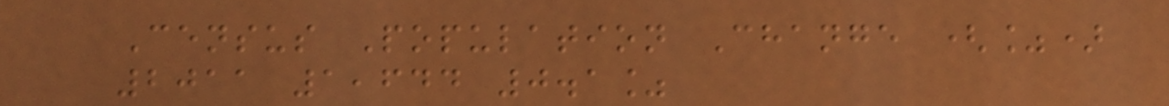Census Population Change (%)
2011 1,644 0.1%
